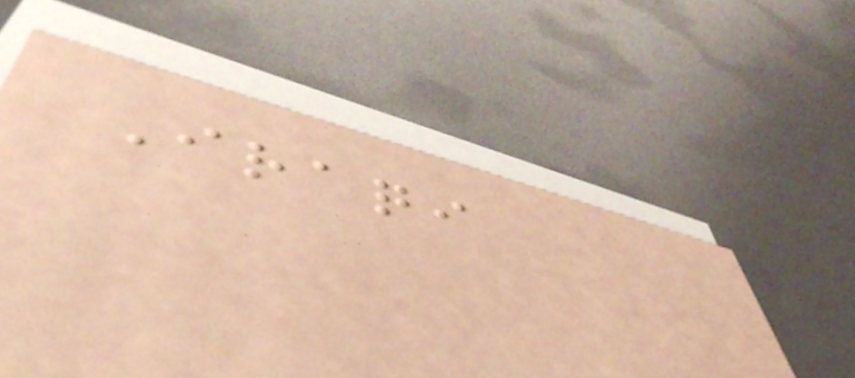Iraqi
